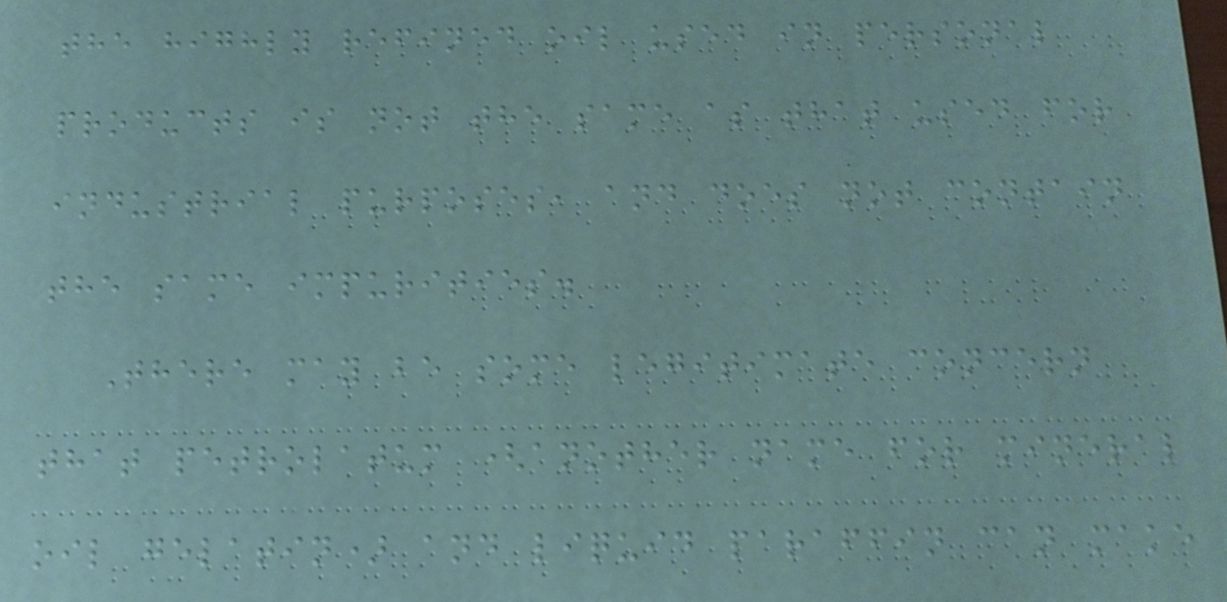the highly refined oil used in personal
products is not the same as that used for
industrial purposes, and does not contain
the same impurities.
There may be some legitimate concern
that petrolatum (another name for mineral
oil gelatin) and liquid paraffin can make
